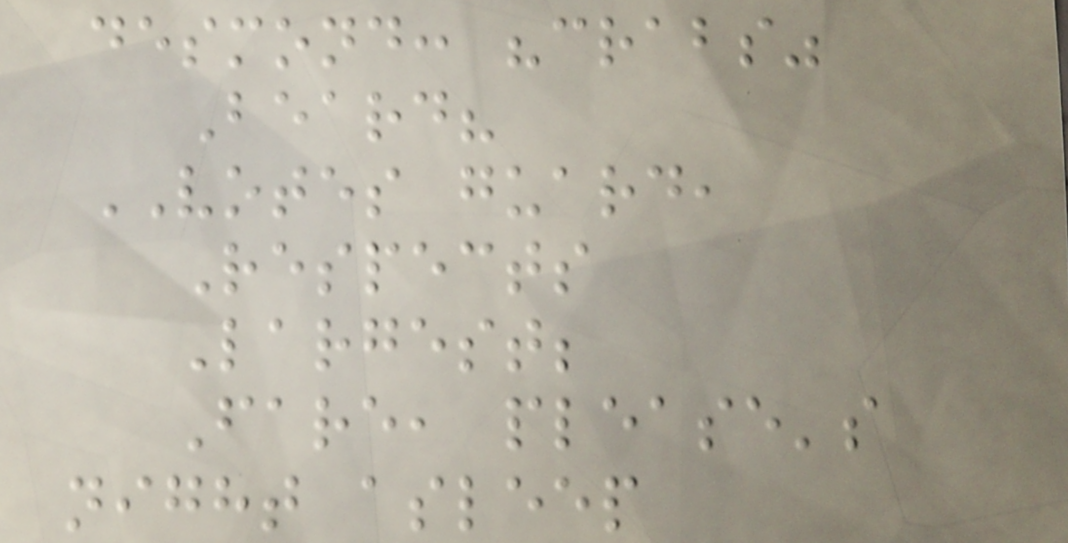desmond: "crabs"
Beard?
VOTES guard,
Respects
Largest;
Fare, please's
night asleep
